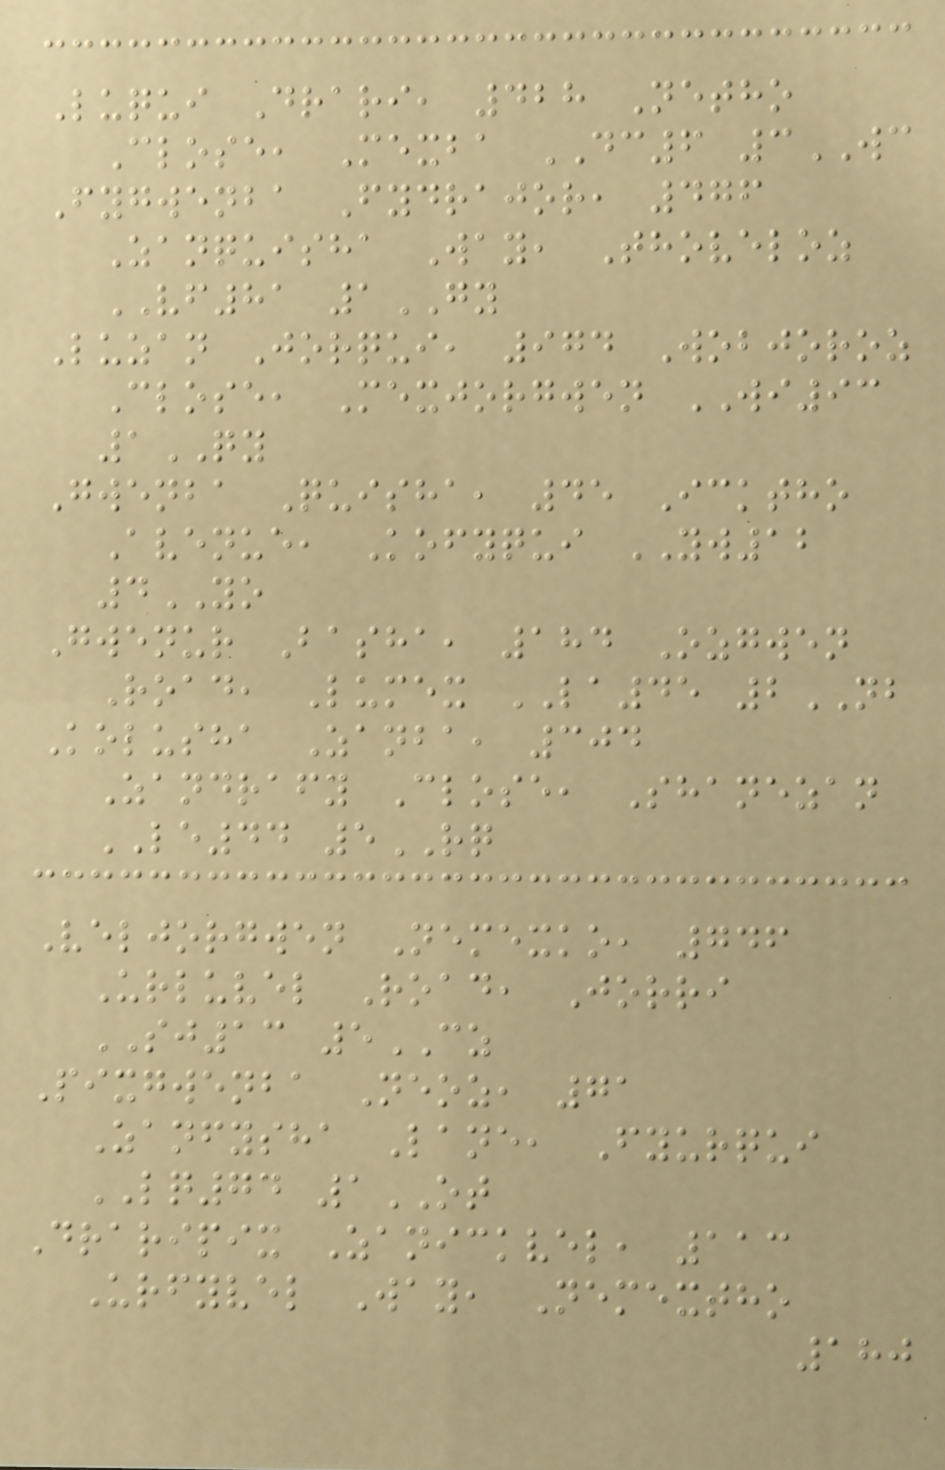Luqui Drari, 428 Netho
Close, Mexba DC6 3WC
Fygwenba Fydrajor, 476
Zanquisha Way, Thoveloz
VF81 1GY
Luzan Jorqui, 974 Wobjoroz
Close, Mexjorgwen WI93
1QY
Gwenba Quisha, 45 Icktho
Avenue, Kofyqui YW12
4YO
Gwenur Basha, 184 Ozgwen
Road, Lumex LA45 2NB
Kolusha Zanba, 304
Zandrafy Close, Shanezan
LE44 5RQ
Veljorgwen Nemexko, 746
Urluvel Road, Jorri
SJ13 5CZ
Pixgwenba Neoz, 71
Zanfysha Lane, Fyurqui
LQ74 1OT
Draripix Zanickvel, 113
Urfyvel Way, Nemextho
180
